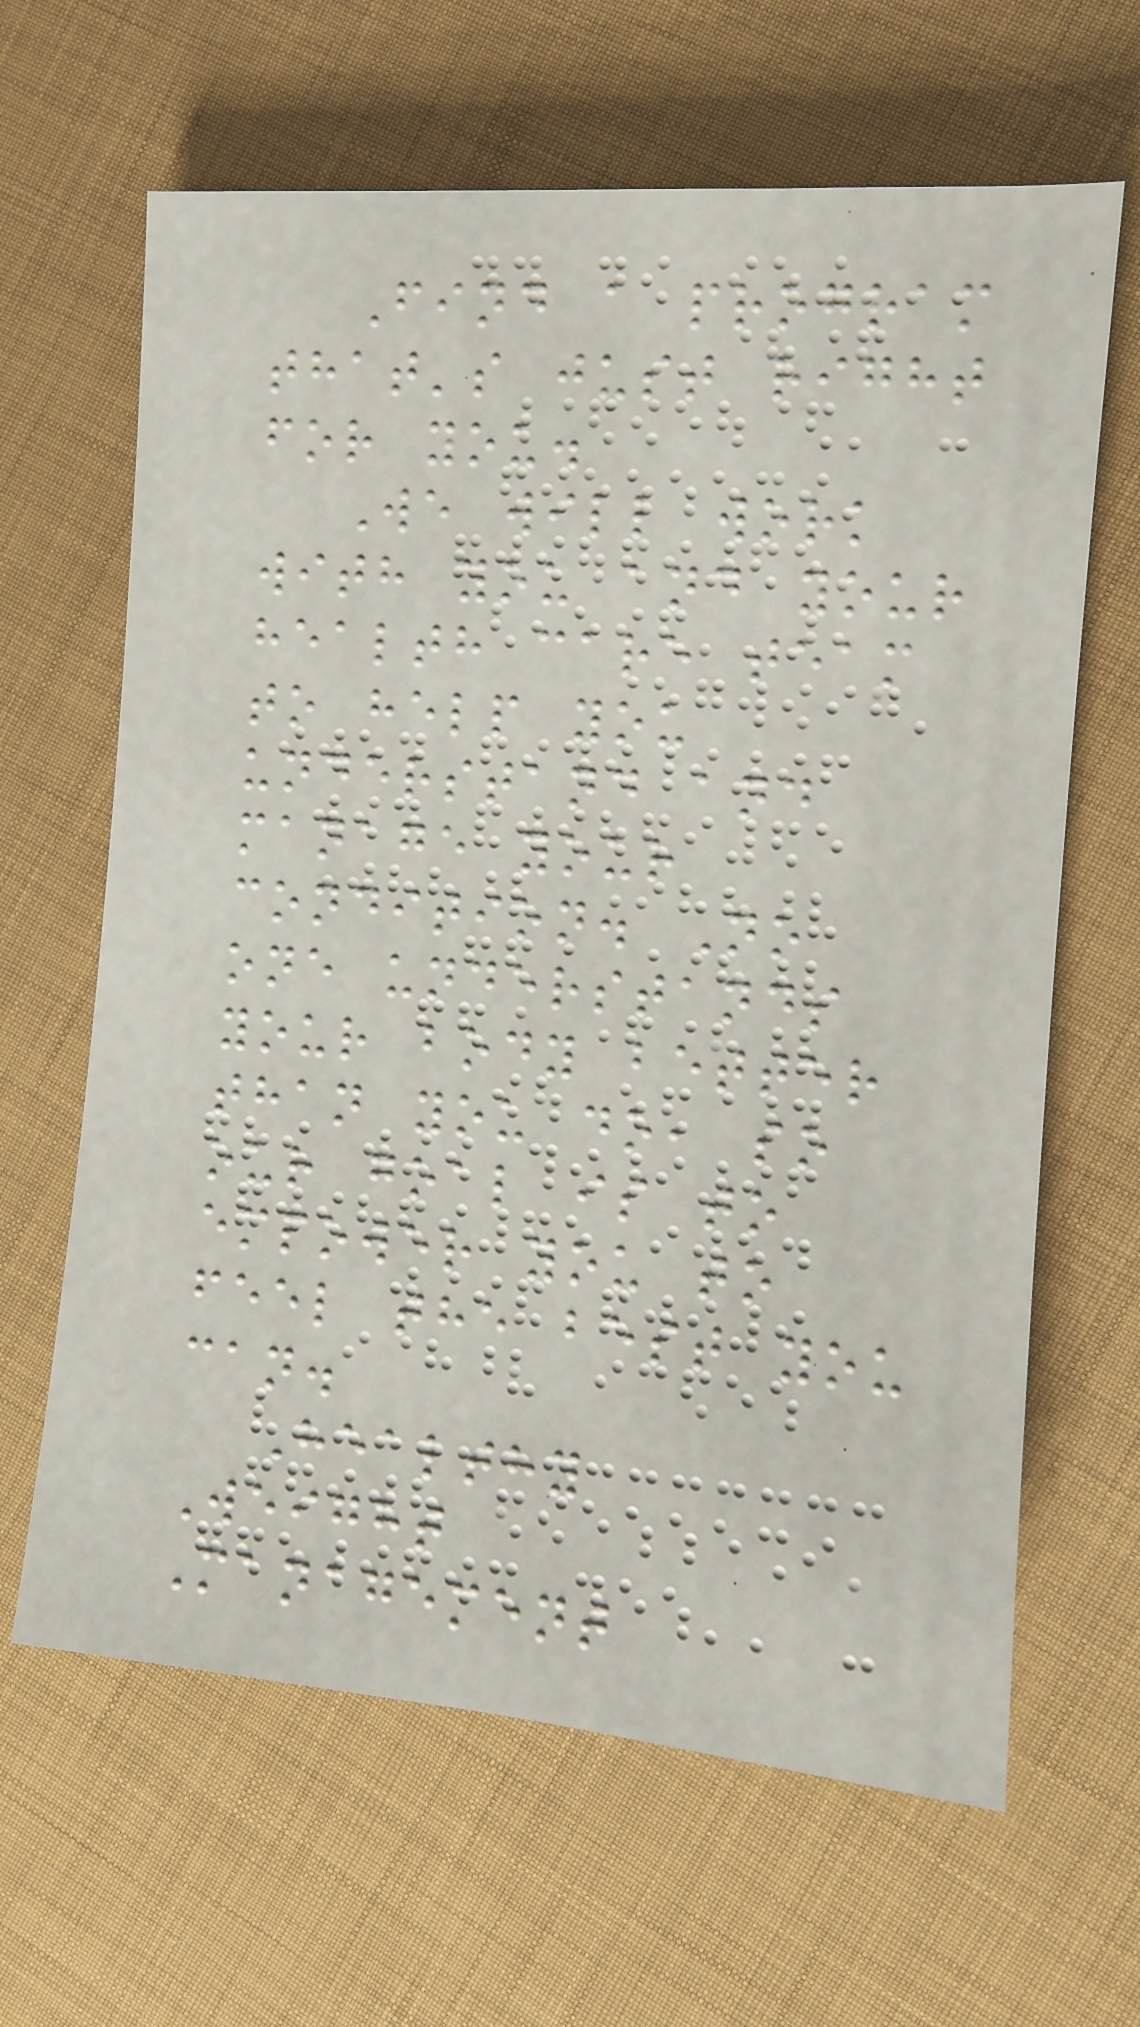Find a program
that's just right
for you.
We will work
with you and your
health care team
to help you
understand and
manage your
condition. No
one understands
your body better
than you do, so
our goal is to
empower you to
feel the best you
can.
Healthy
Weight
Management
